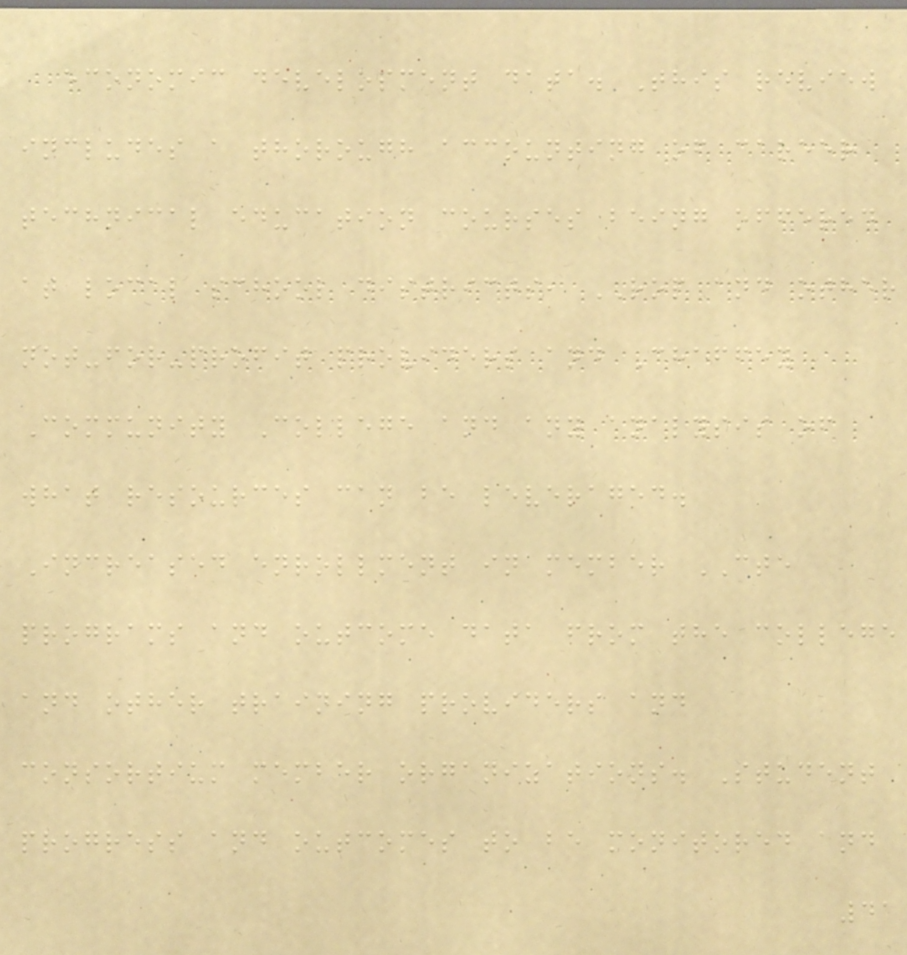economic development data. This review
includes a thorough accounting of career
technical education courses being offered
at local school districts, ROP and other
not-for-profit providers and Chaffey
Community College and any analysis of
what resources can be leveraged.
Increased enrollment in member CTE
programs and outcome data from the college
and other training providers and
consortium member organizations. Student
progress and outcomes to be monitored and
41
